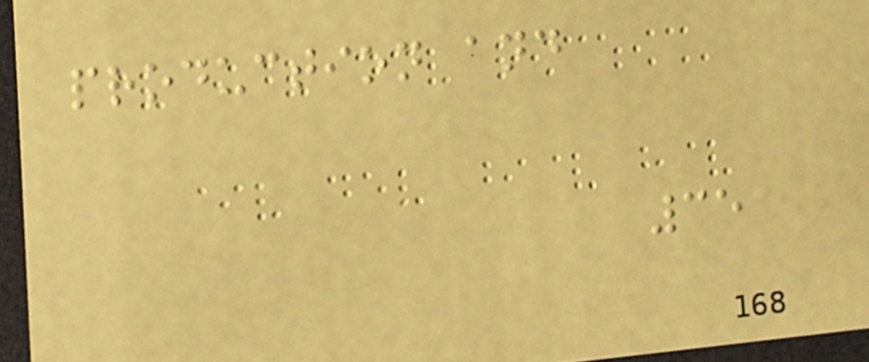production and
35
